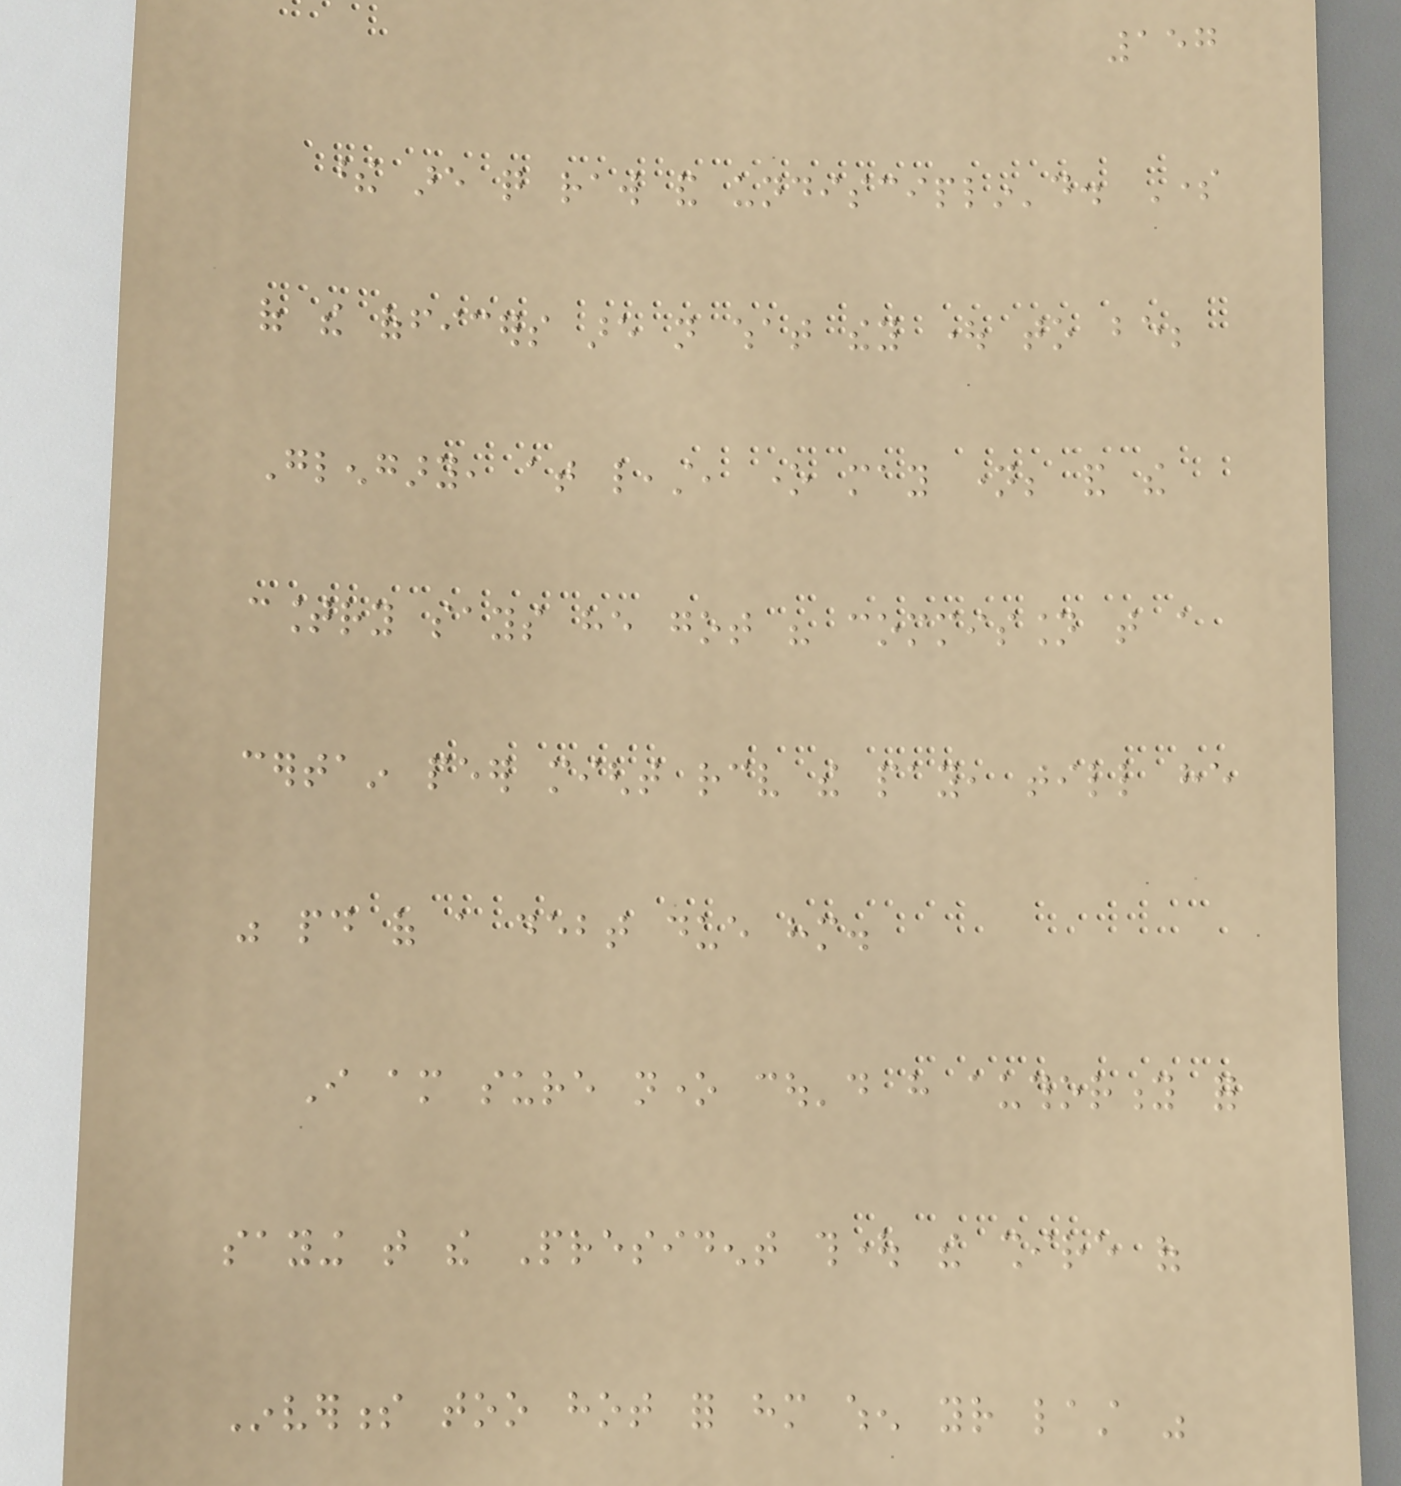157
these are quite raw and undisciplin'd. Some
of the officers are not what they ought to be;
Glengary, at least, one may name; and the
country says he got his commission that a
certain peer might receive the pay, till he
was paid of a debt due him.
I am sure none cou'd have authority for
saying that the President thought the shire of
Inverness too hot for him when your last was
